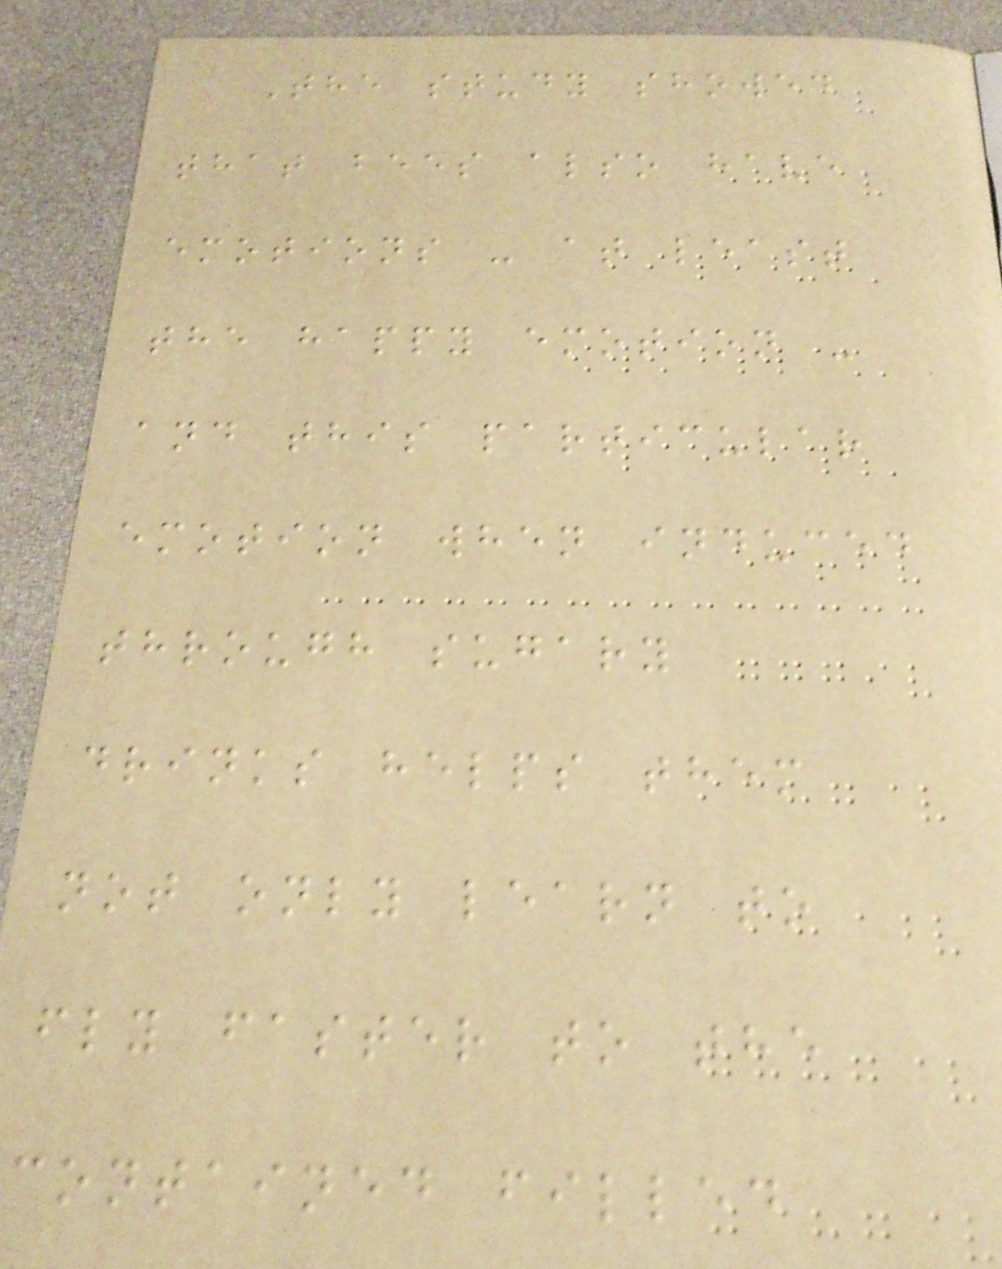The study showed
that bees also have
emotions - at least
the happy emotion -
and this particular
emotion when induced
through sugary
drinks helps them
not only learn to
fly faster to the
contained filled
